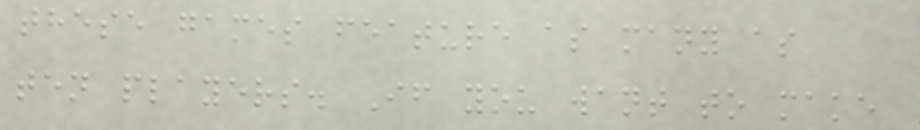these games feature as many as
ten players. If you want to make
